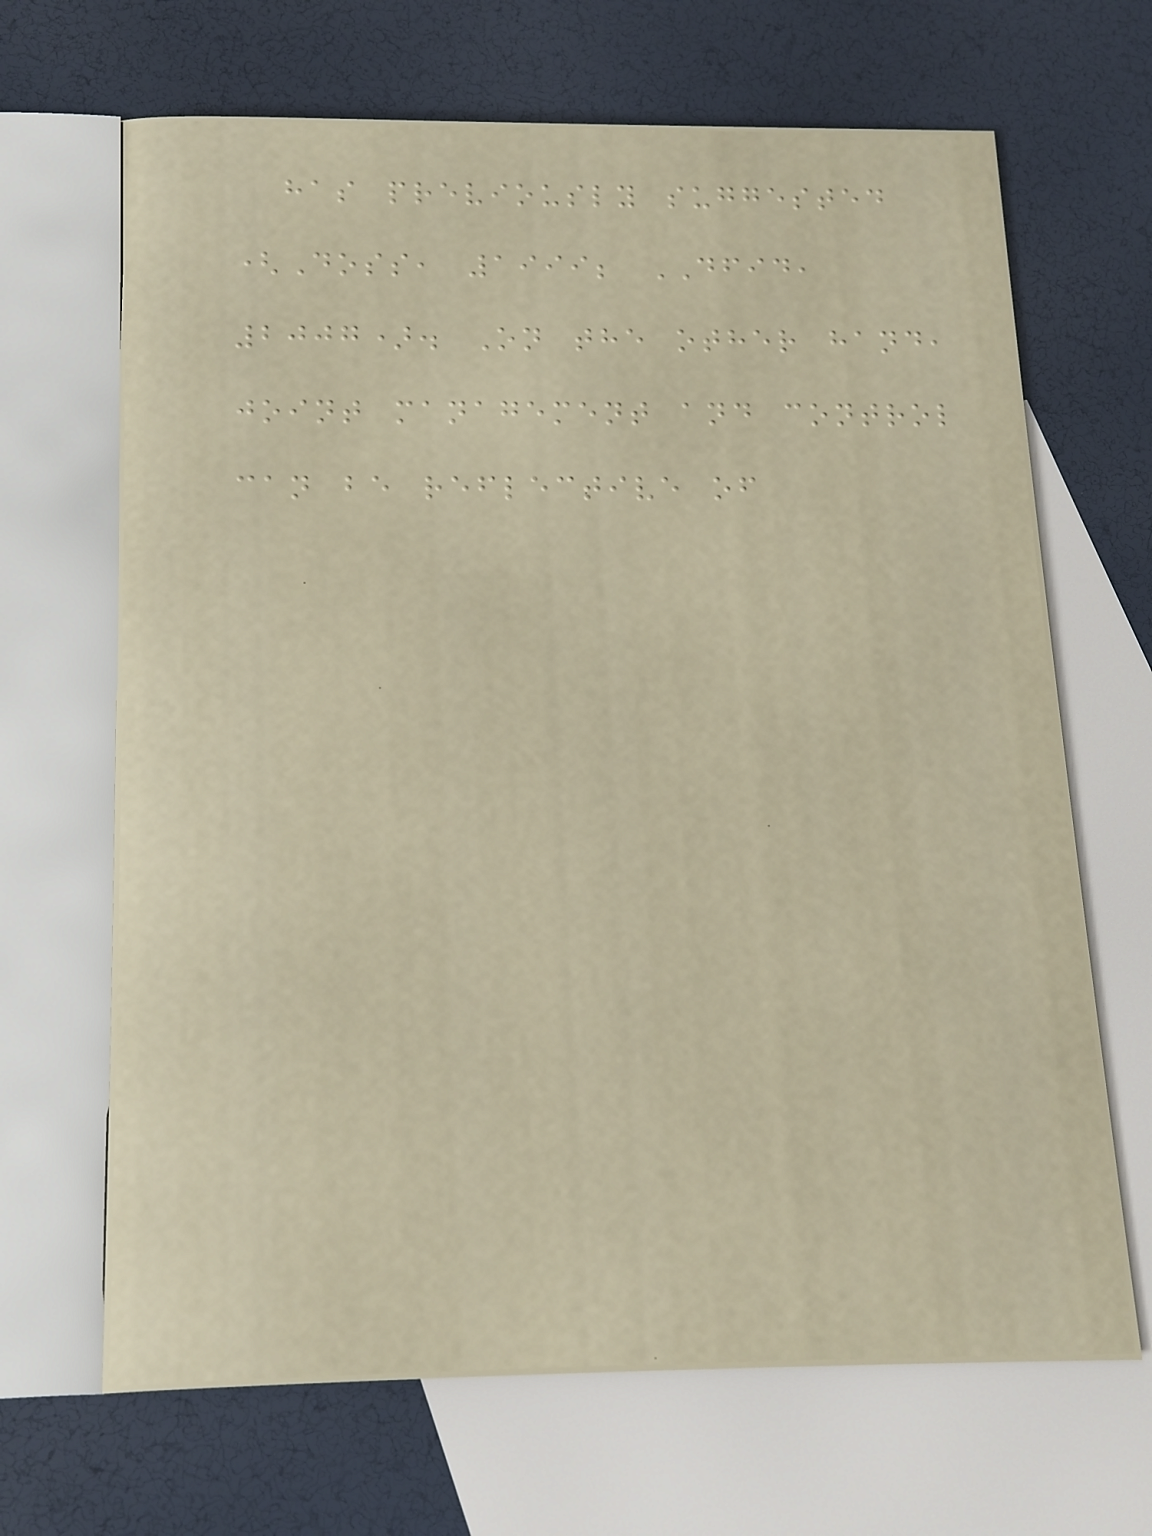has previously suggested
(Doss, 1999; DFID,
2007). On the other hand,
joint management and control
can be reflective of
